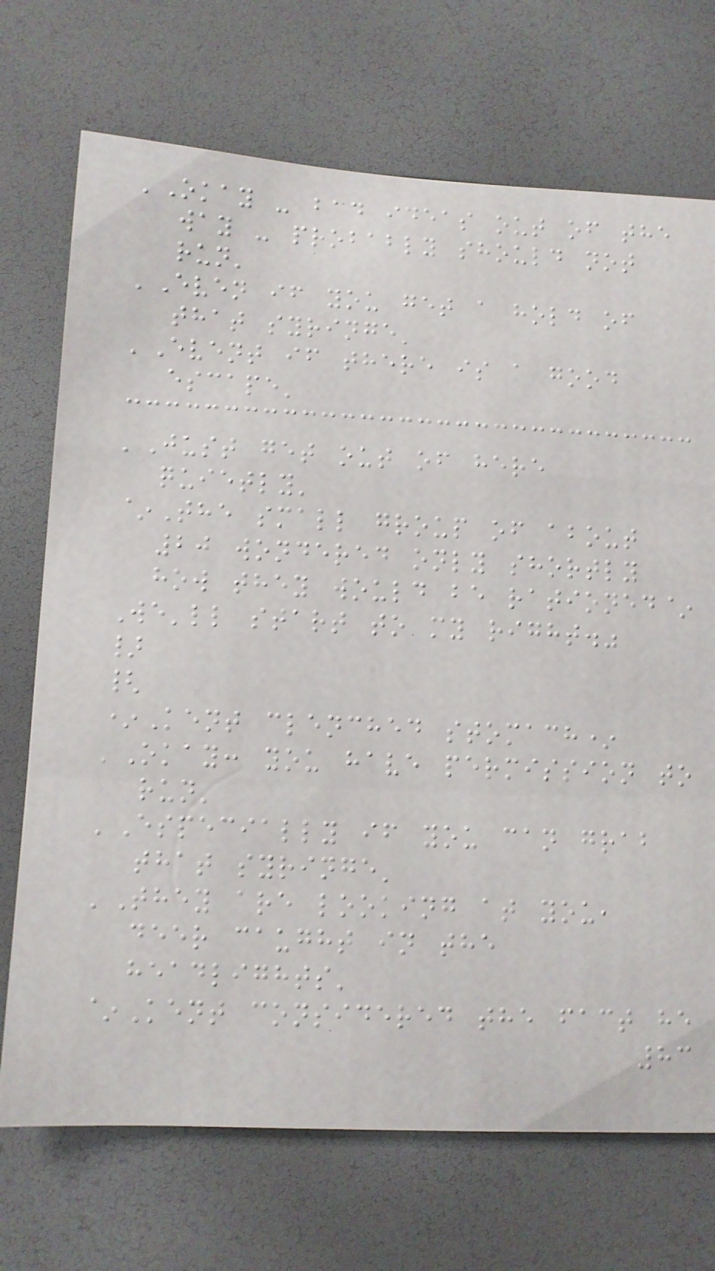'Okay - bad ideas out of the
way - probably should not
run'
'Even if you get a hold of
that syringe'
'Event if there is a good
escape'
'Just get out of here
quietly'
~The small group of about
20 wondered only shortly
how they would be rationed~
We'll start to my right."
}
{
*Kent clenched stomach*
'Okay: you have permission to
run'
'Especially if you can grab
that syringe'
'They are looking at you,
deer caught in the
headlights'
~Kent considered the fact he
83
